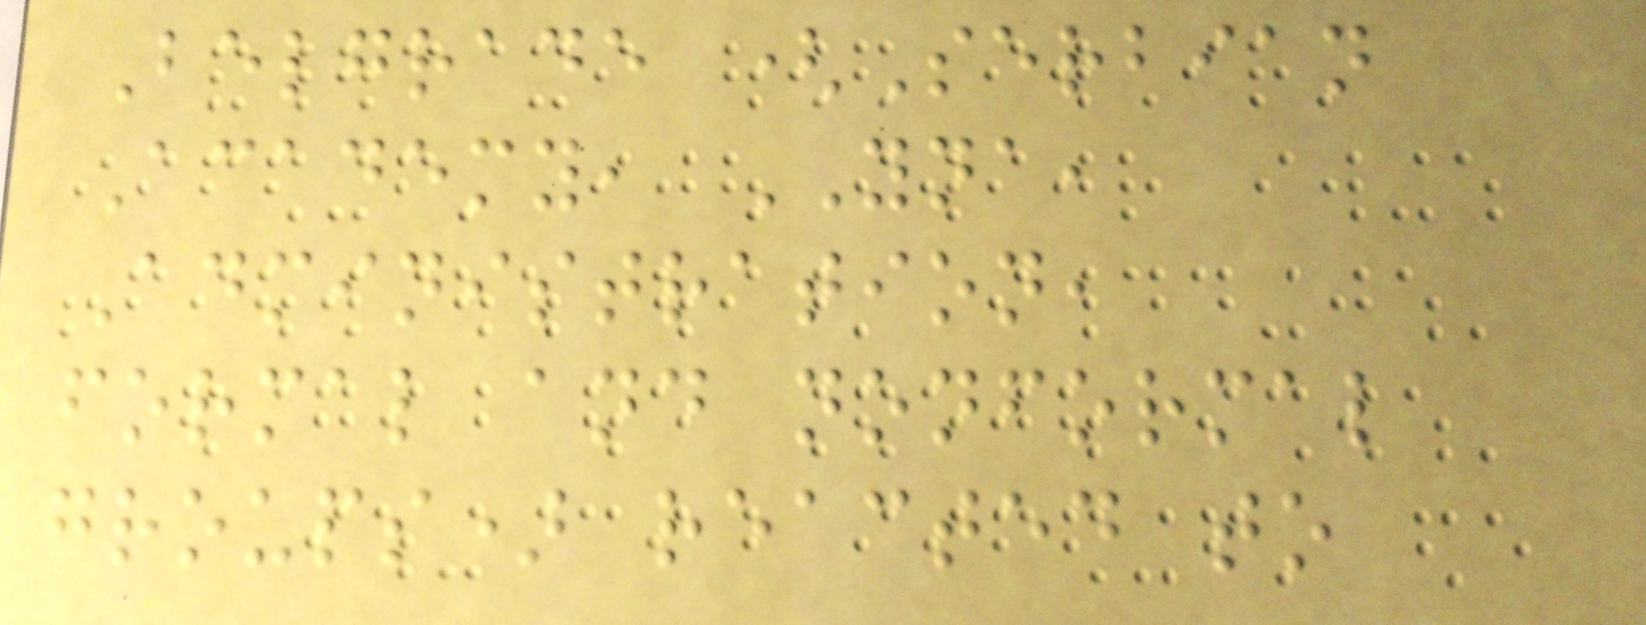Belgrade (Serbian
Academy, YNA,
Administration,
formal and nonformal
groups) reacted to
